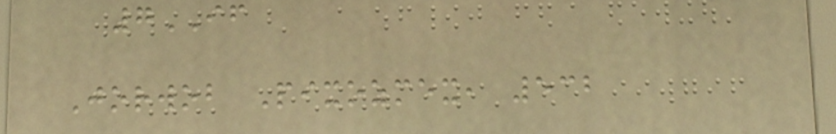7IF
Jorwob Pixozmex, 532
